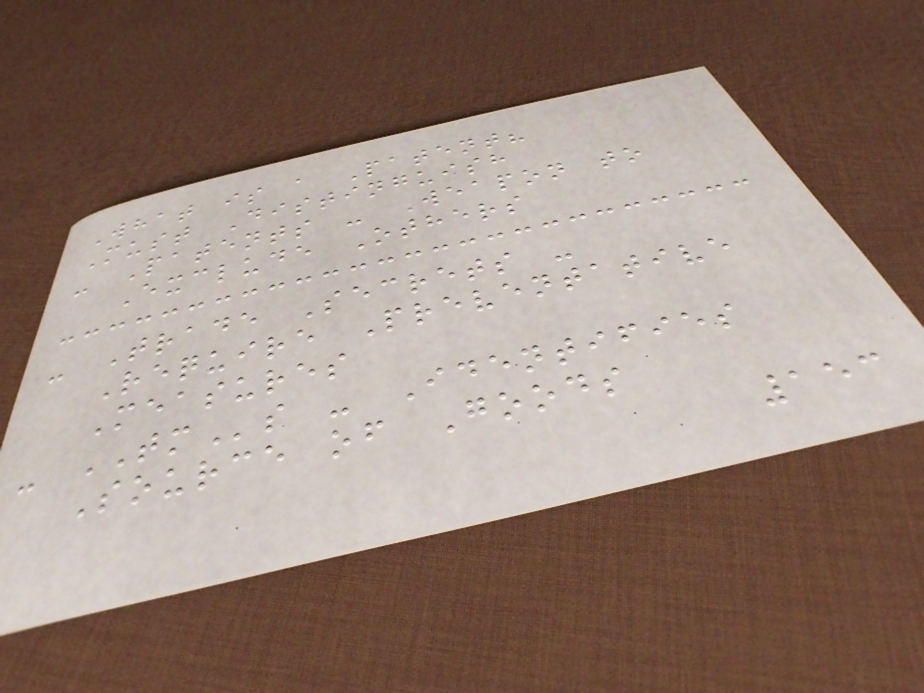What is a Patent?
Must Distinguish
- Patents - Weapon to
Exclude Others
- Trade Secrets -
Require Preventative
Measures
- TMs - Identifies
Source of Goods
153
